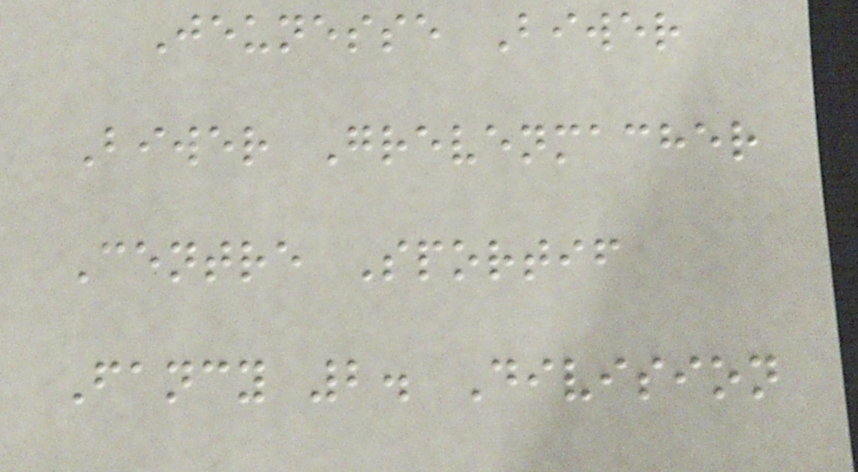Jeunesse Biwer
Biwer Grevenmacher
Centre Sportif
Fancy 2. Division
